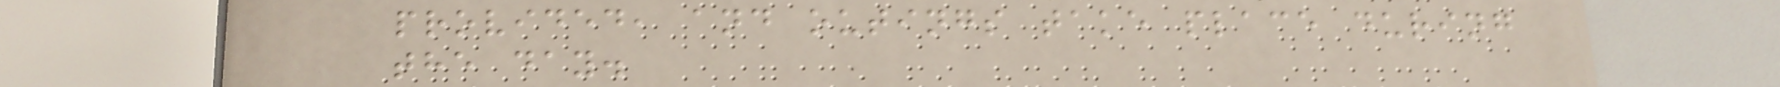provided, and outings take place during
the day.
